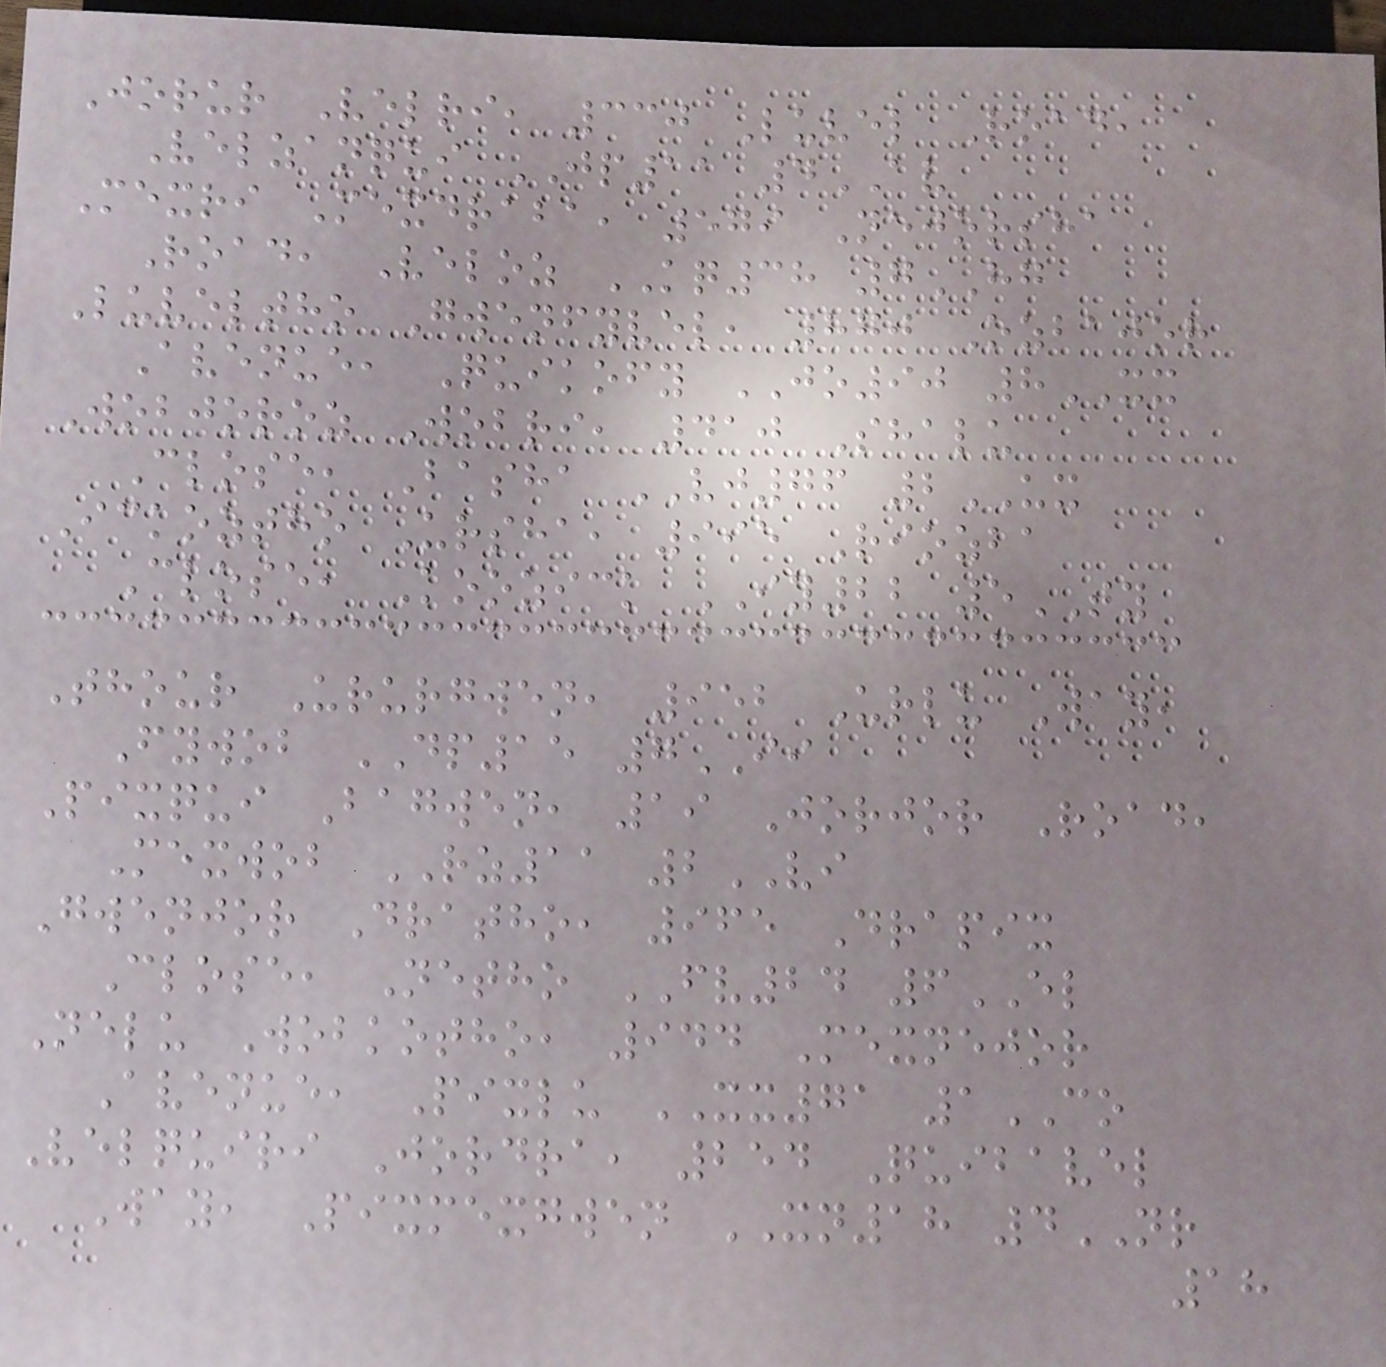Jorur Velri, 330 Luvel Road,
Velzanqui JP11 4AV
Mexri Mexdraba, 579 Nejorsha
Road, Veloz KQ38 7HG
Luveltho Gwenfyvel, 870 Ozbajor
Avenue, Quikofy JO90 8XX
Wobjoroz Wobri, 410 Shalu
Close, Basha VJ76 2UX
Ickoztho Ursha, 995 Riozba
Close, Koozick IY22 5TY
Thour Ururgwen, 952 Urlu Way,
Fywob DP15 7II
Pixqui Bagwen, 19 Jorjor Road,
Mexwob RZ11 2VI
Gwenjor Dratho, 965 Drapix
Close, Netho FV24 6EL
Nelu Wobkotho, 944 Mexnejor
Avenue, Pixlu XX71 1CO
Velquiri Jordra, 254 Quibavel
Way, Pixmexgwen XN18 4NR
18
